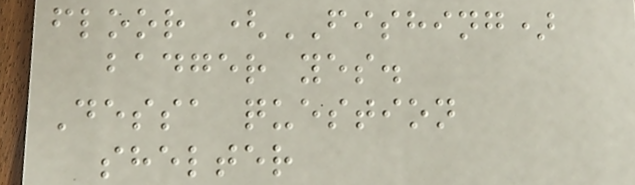floor (FISHING)
badger yes.
Dessa question
shelter
